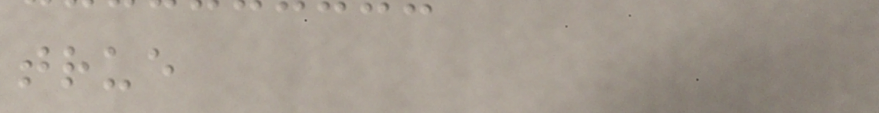true
